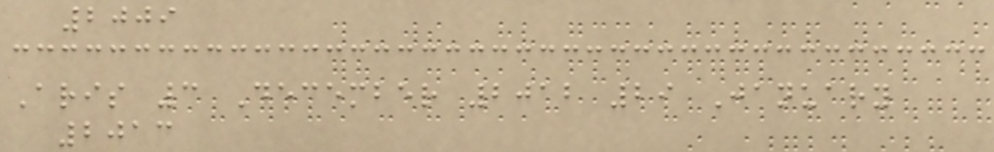2009
Aris 3 December 2012 29 January
2013
